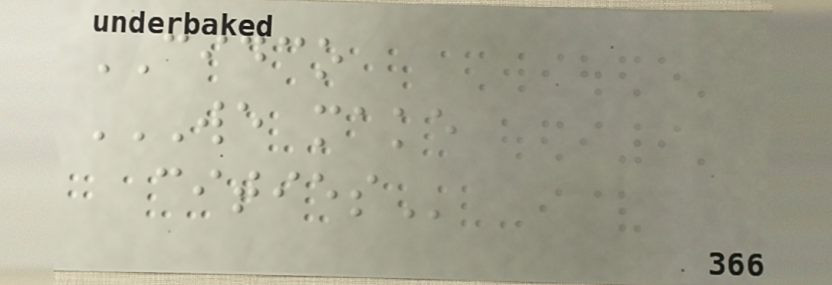CIDCO
WE MAKE
CITIES
